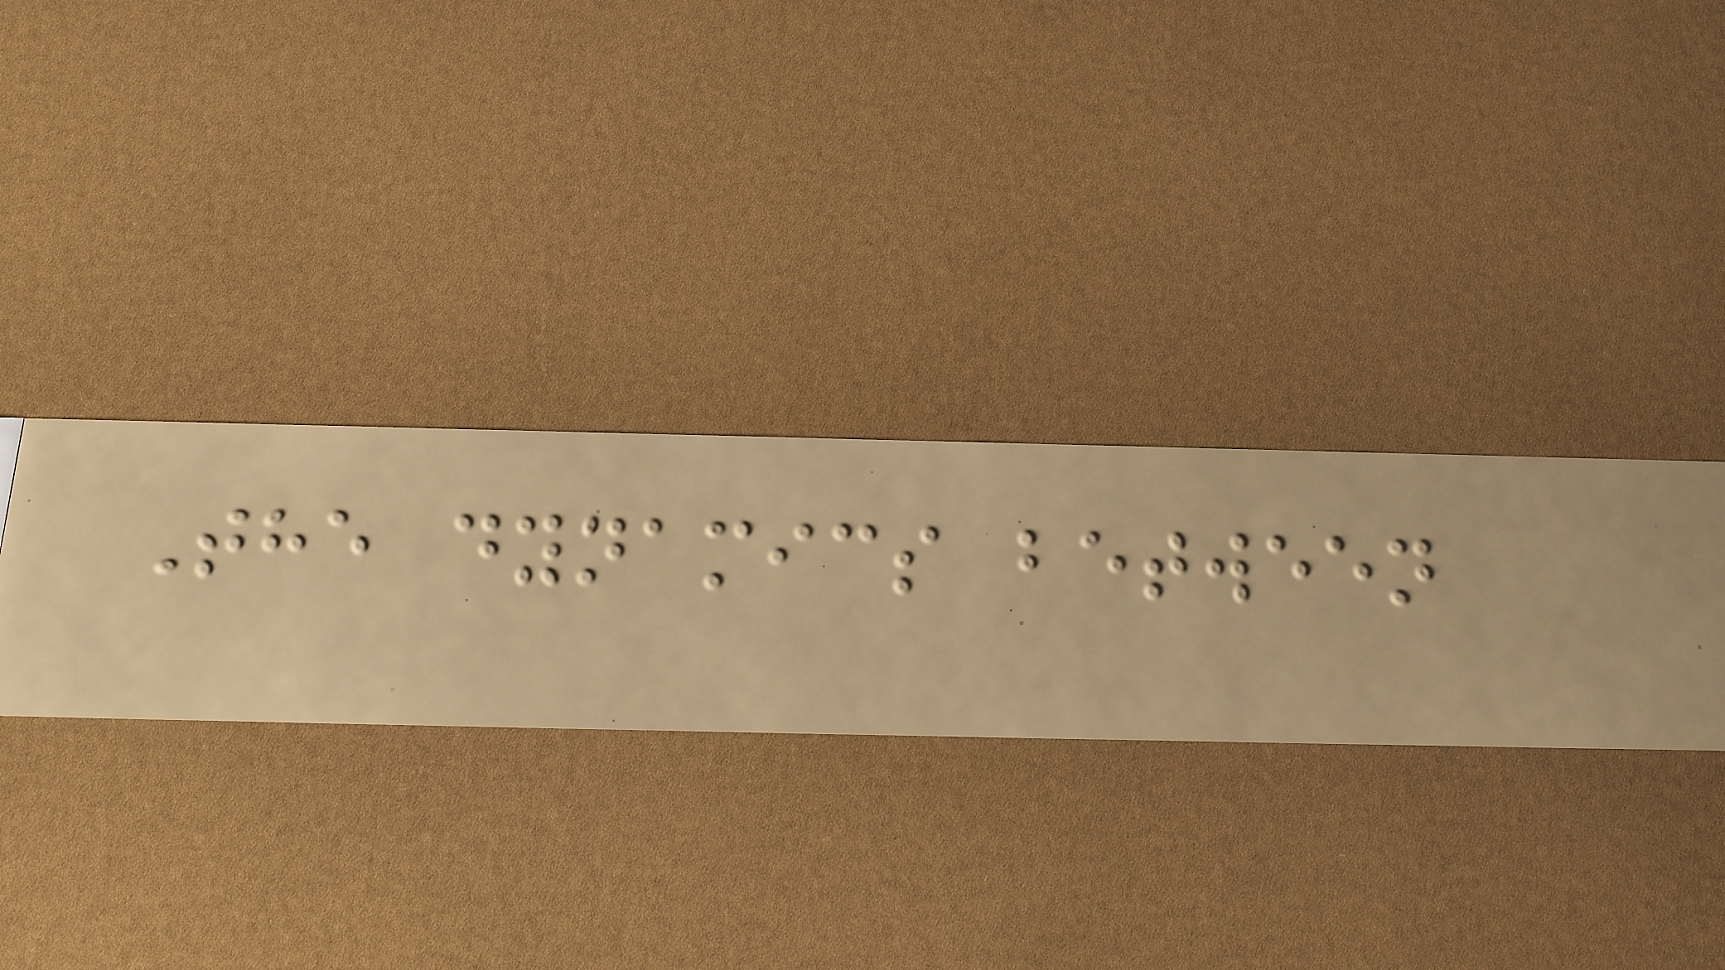The dynamics between
